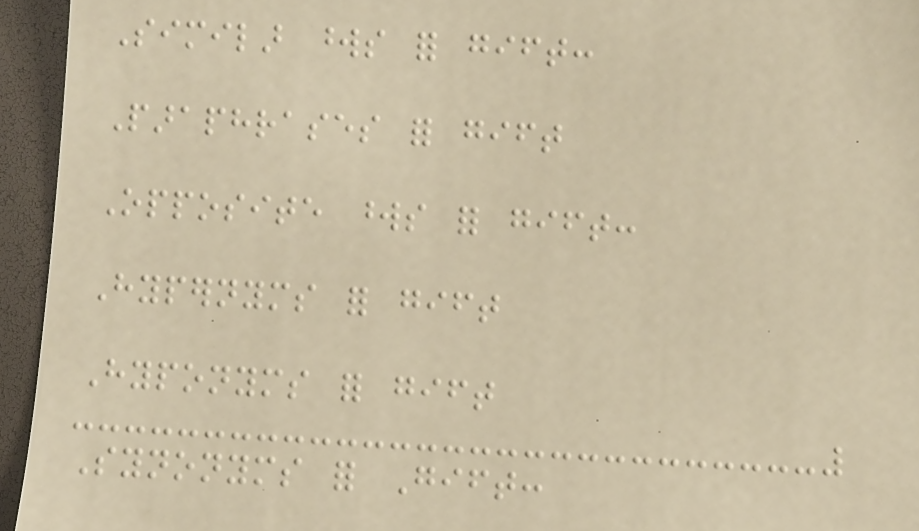Similar words for gift:
Paraphrases for gift
Opposite words for gift:
Hypernyms for gift
Hyponyms for gift
Synonyms for Gift:
